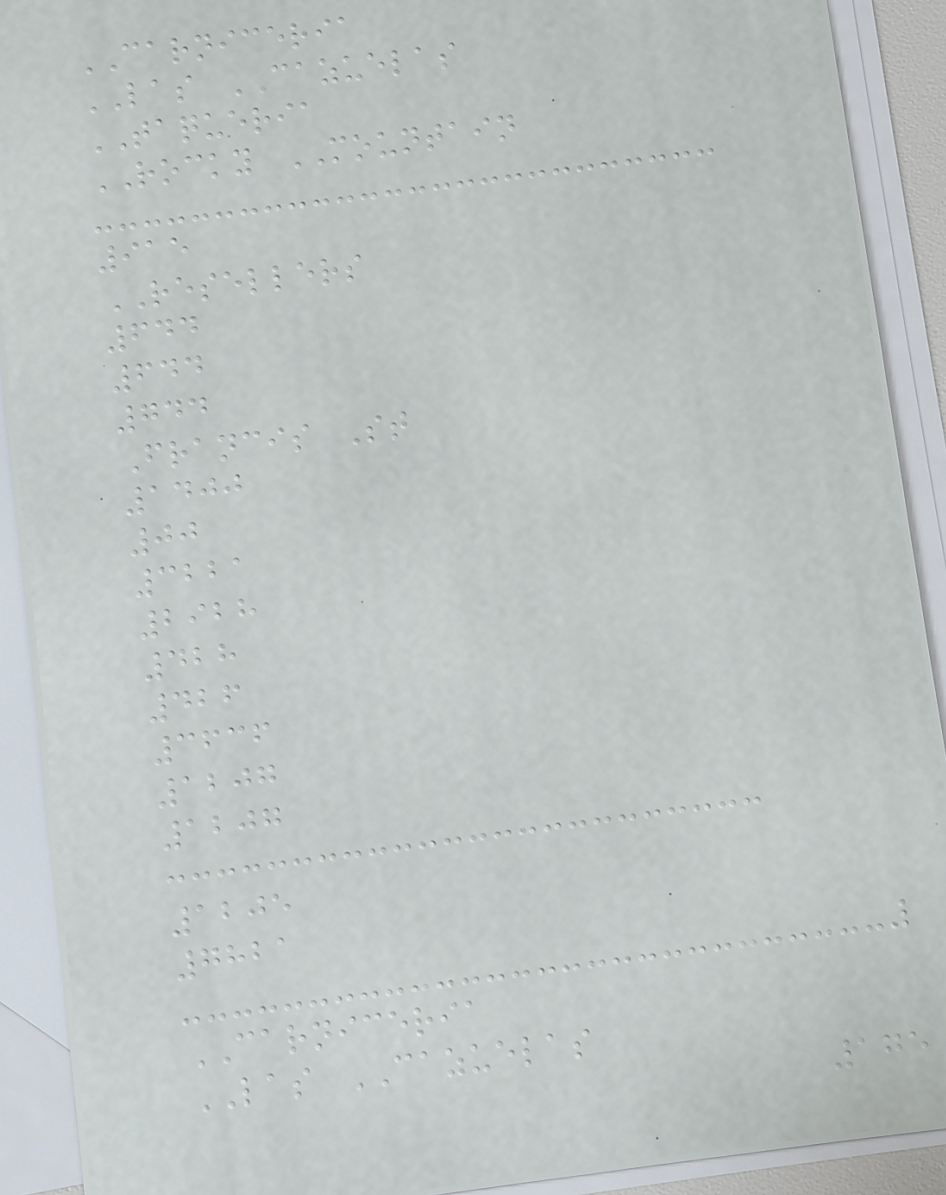CARNICERIA
LAS CAZUELAS
TAQUERIA
ROCKY MOUNTAIN
915
RESELLERS
644
644
744
Francis St
1400
00
3221
2928
428
426
3636
1207
1207
1205
7821
CARNICERIA
LAS CAZUELAS
175
